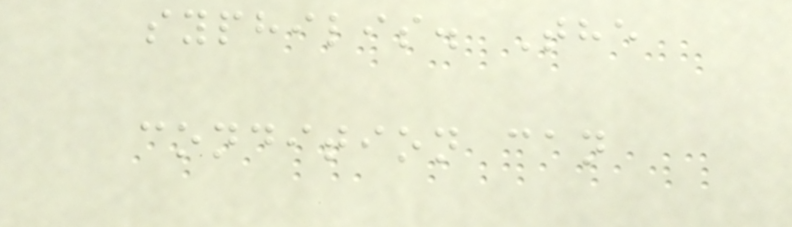syphilis. The
condition can
